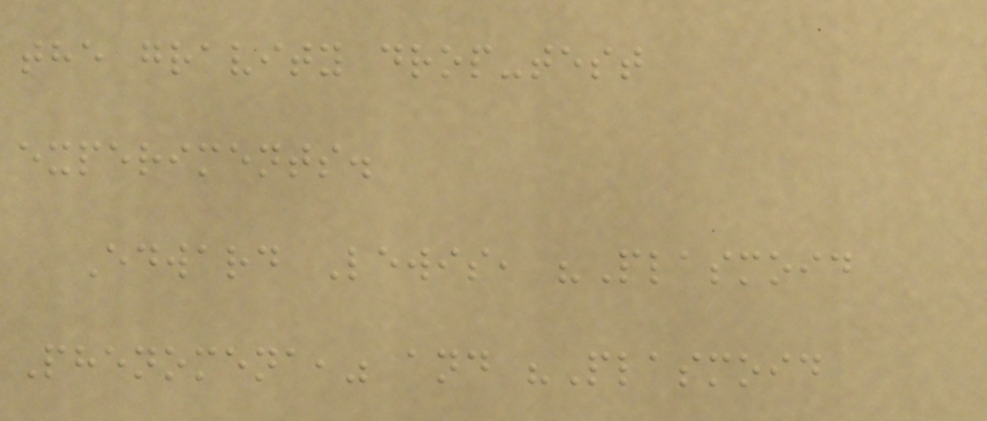the gravity drop-test
experiments.
Edward Lewis, "Plasmoid
Phenomena," and "Plasmoid
